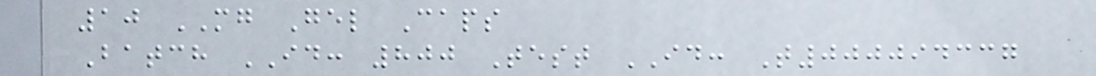10 MG Gel Caps
Batch ID: 800 Test ID: T000094337
